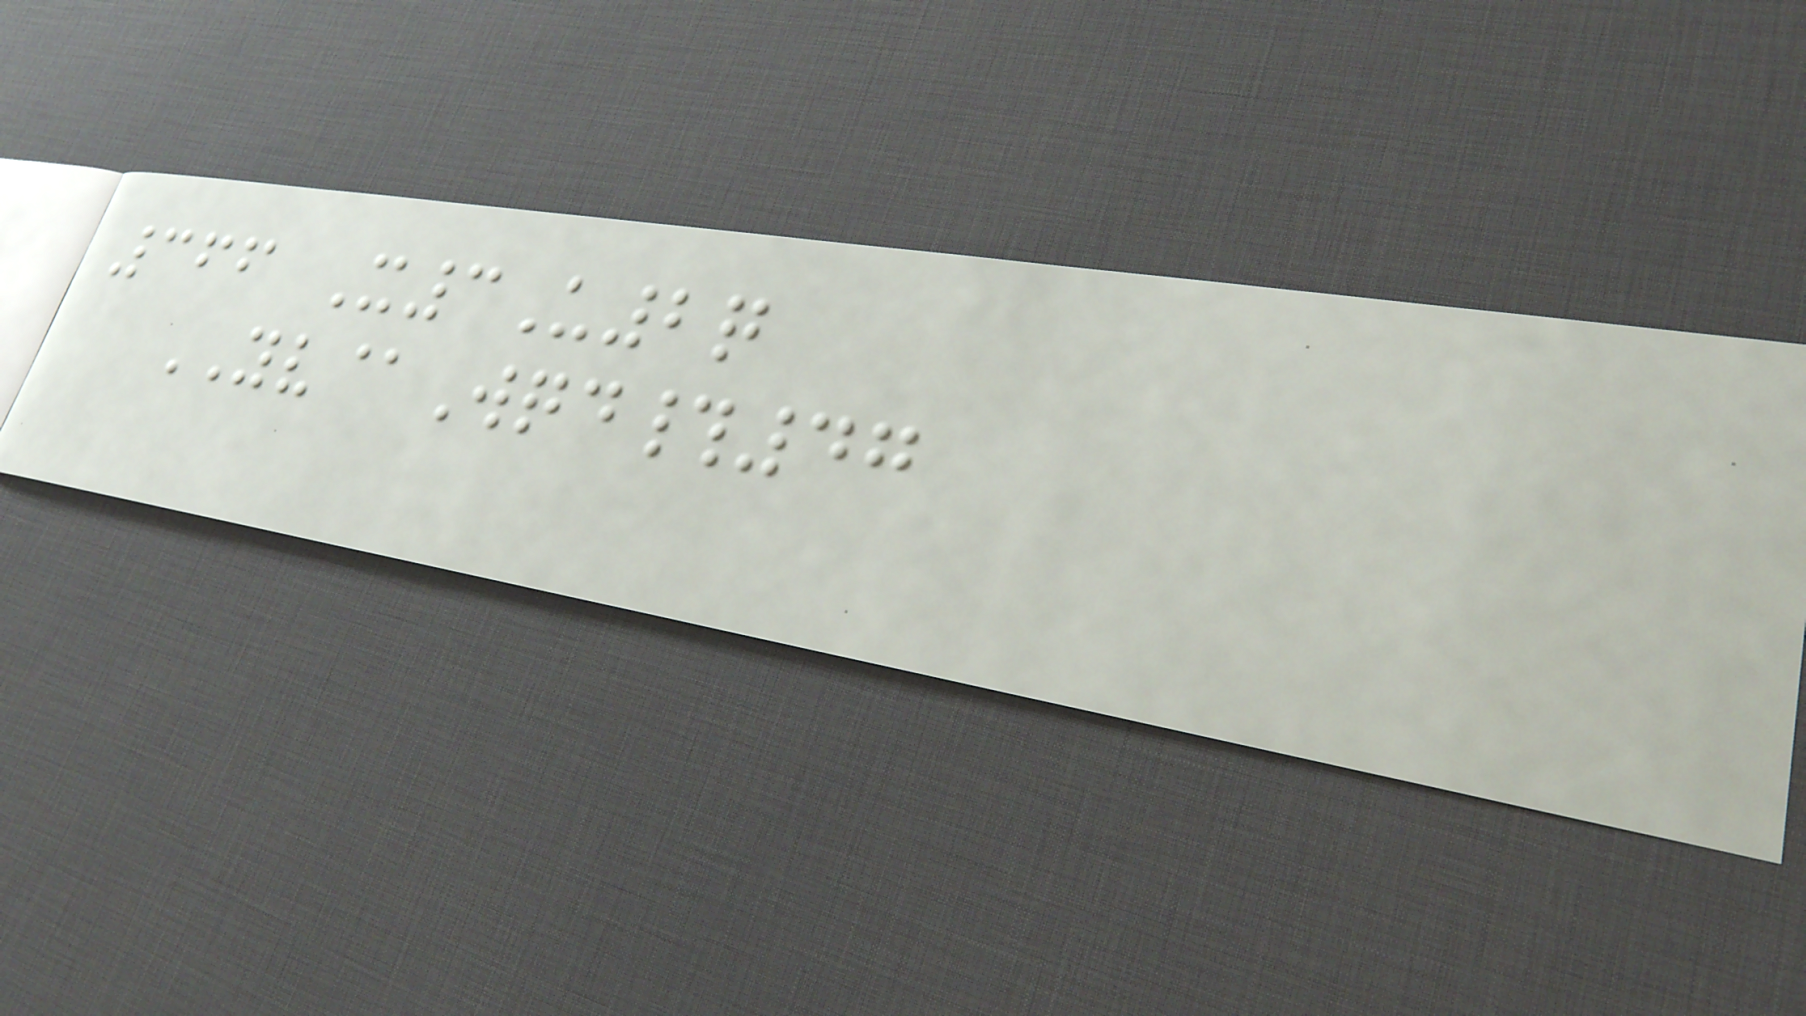366 X3U2q
YV@Wqd#47
